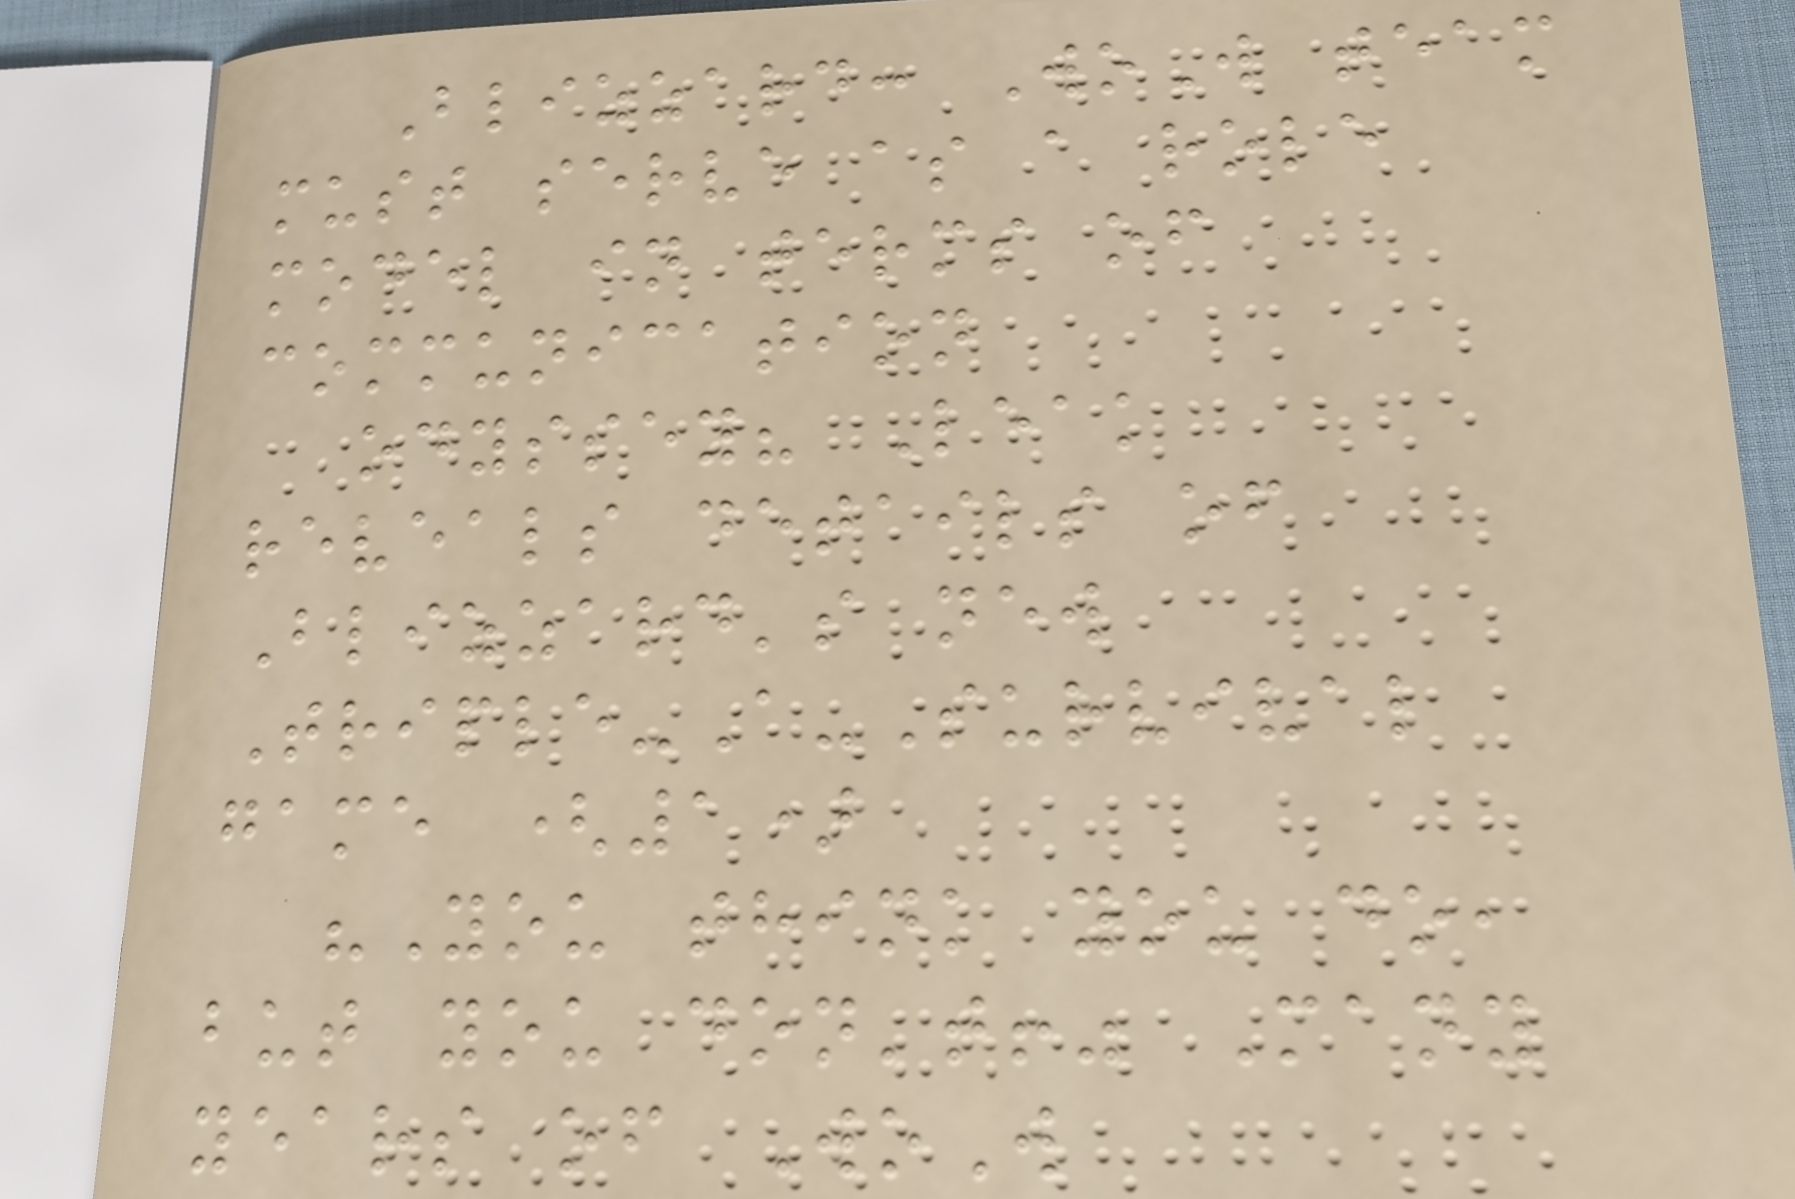Blizzard: WoW team
must serve as a role
model in terms of
communication
odyssey? Leak
reveals details of
Blizzard's new
Triple-A-Survival
game (1)
"You think you do,
but you don't!" Many
years of WoW
